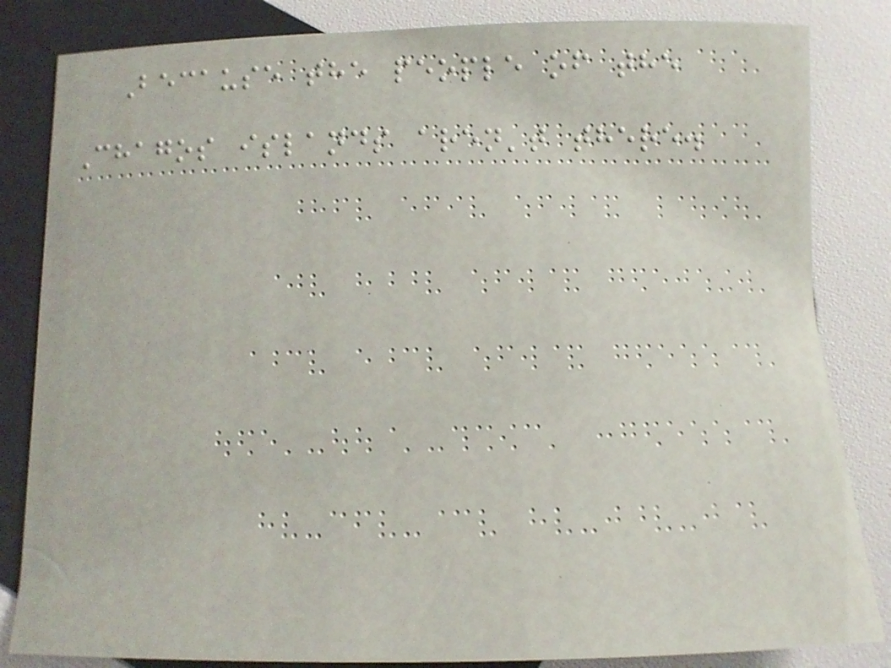Because the people of the
Chagos islands aren't there.
